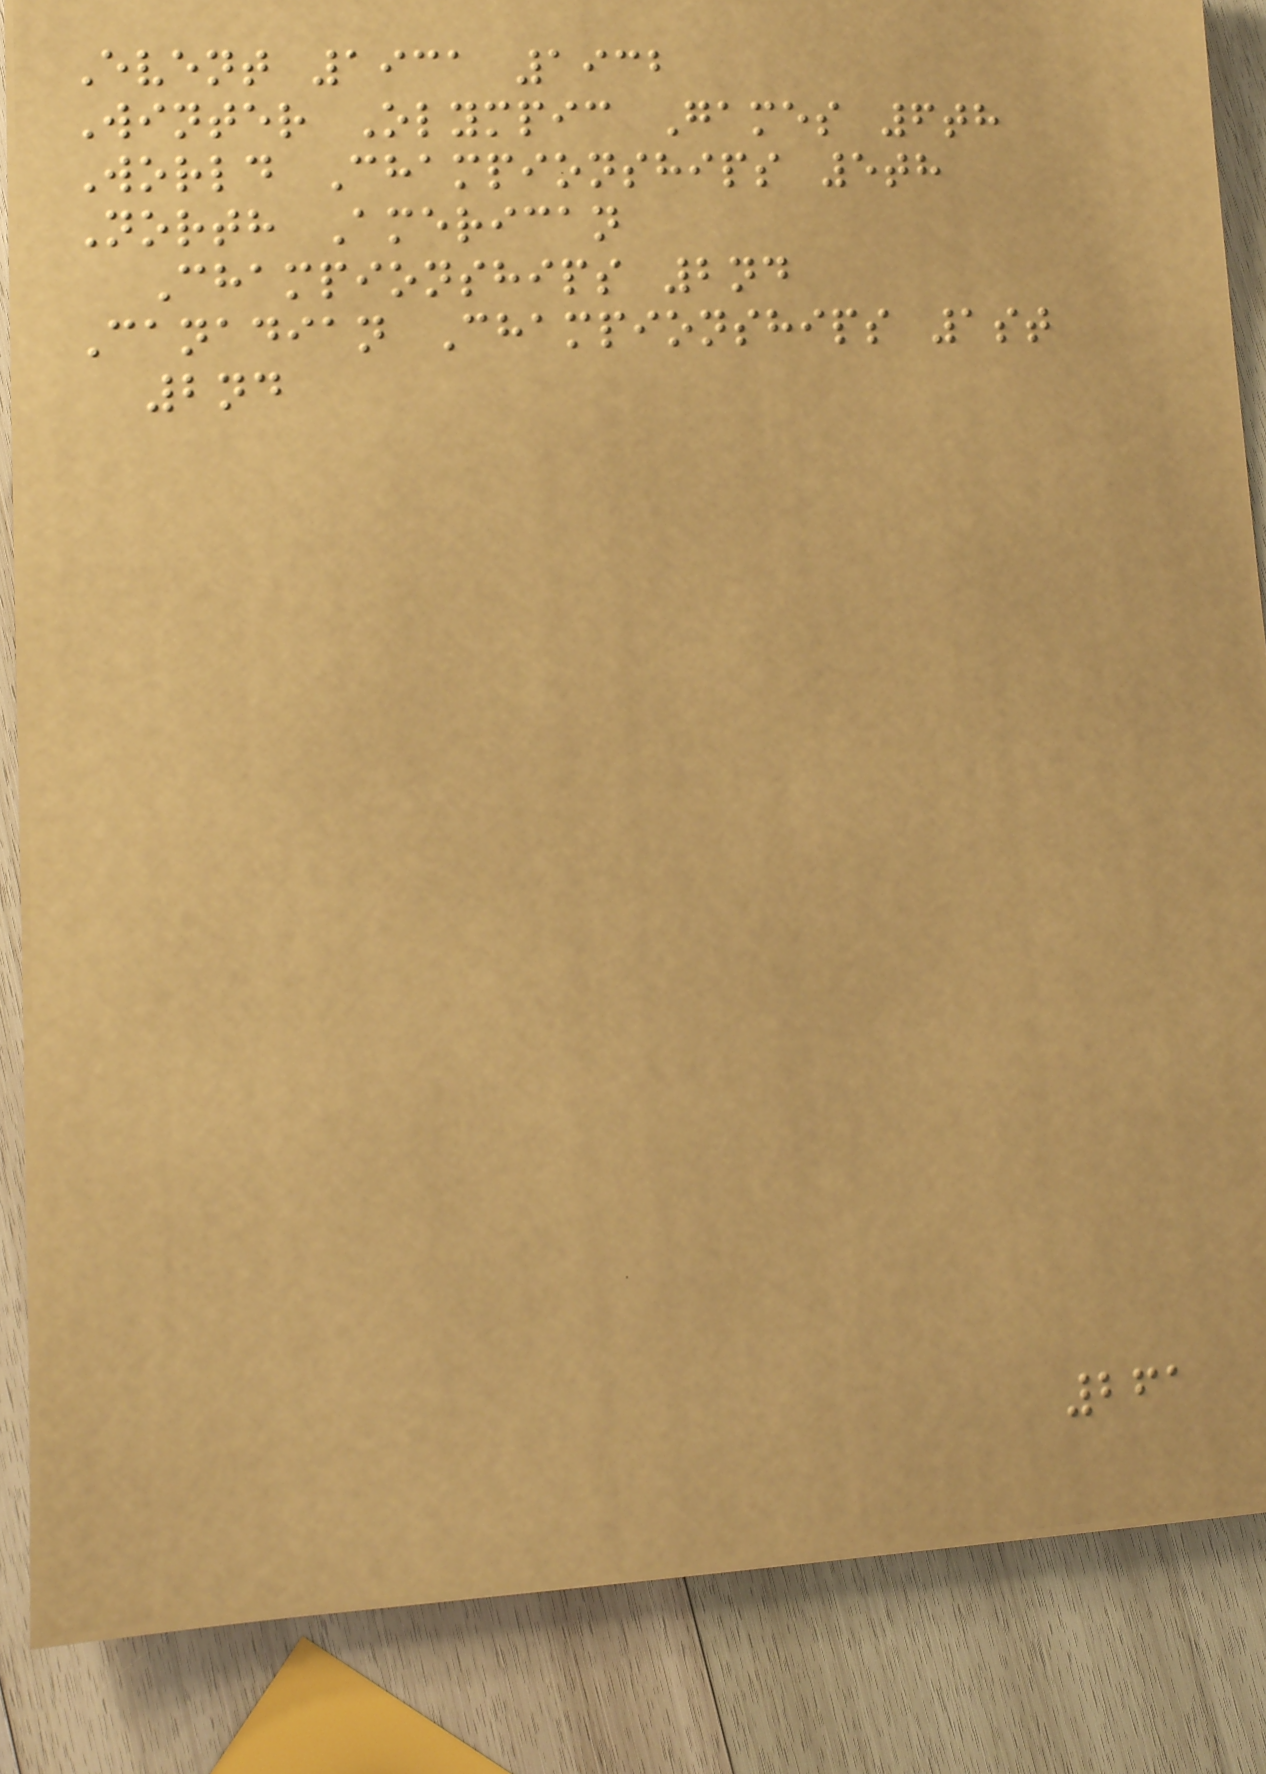Event 1931 1932
Winter Olympic Games 6th
World Championships 5th
North American
Championships 2nd
Canadian Championships 1st
2nd
261
